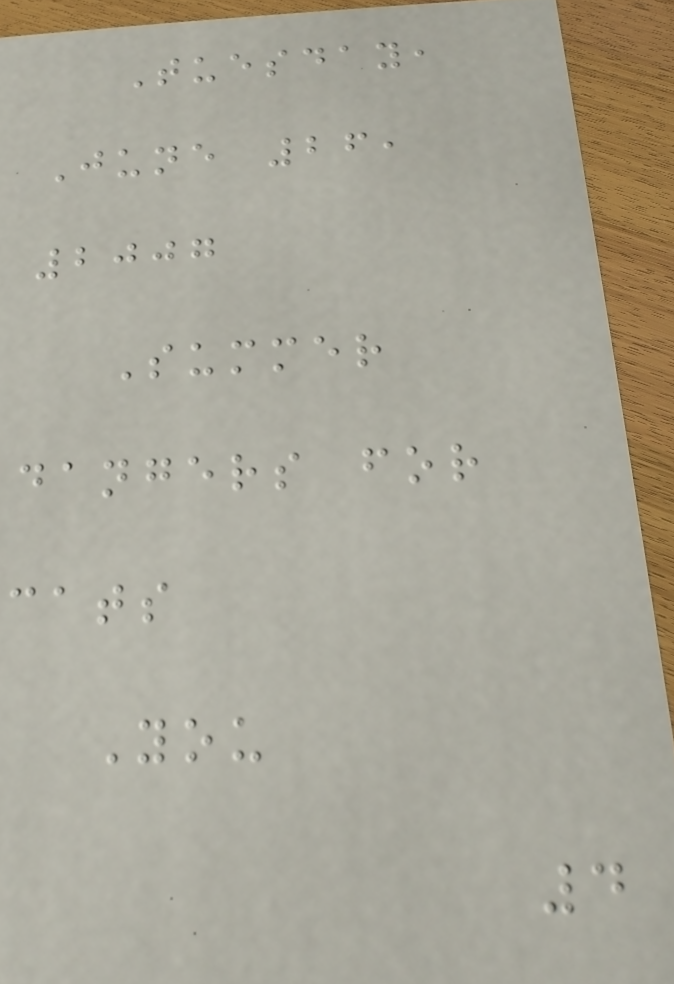Tuesday,
June 26,
2007
Summer
dangers for
cats
You
4
